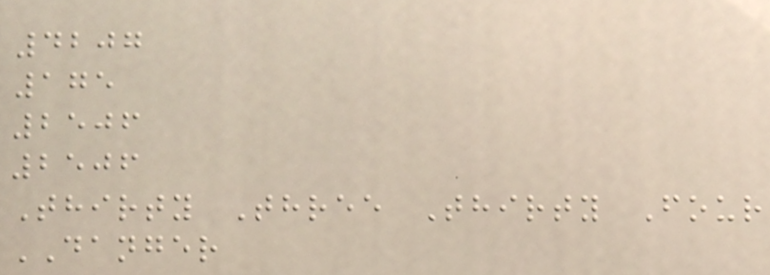4207
175
2506
2506
Thirty Three Thirty Four
DANGER
